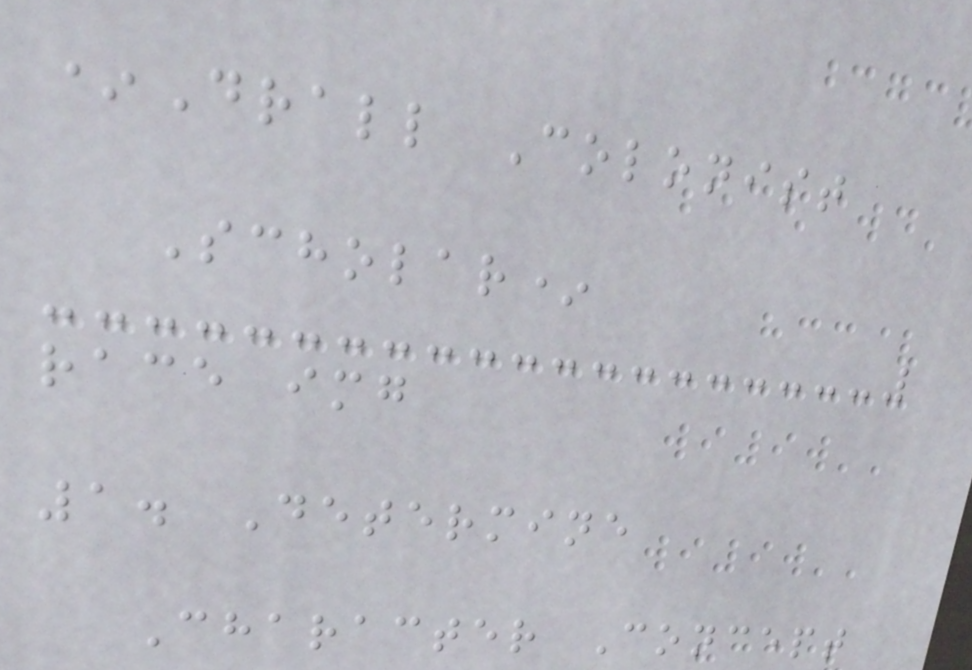*Drall Colonist
Scholar*
race img
1. Determine
Character Concept
